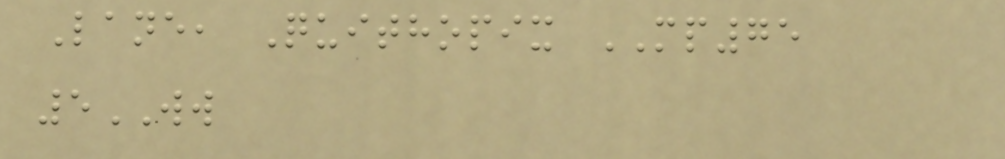Lane, Quithopix MP75
5WW
